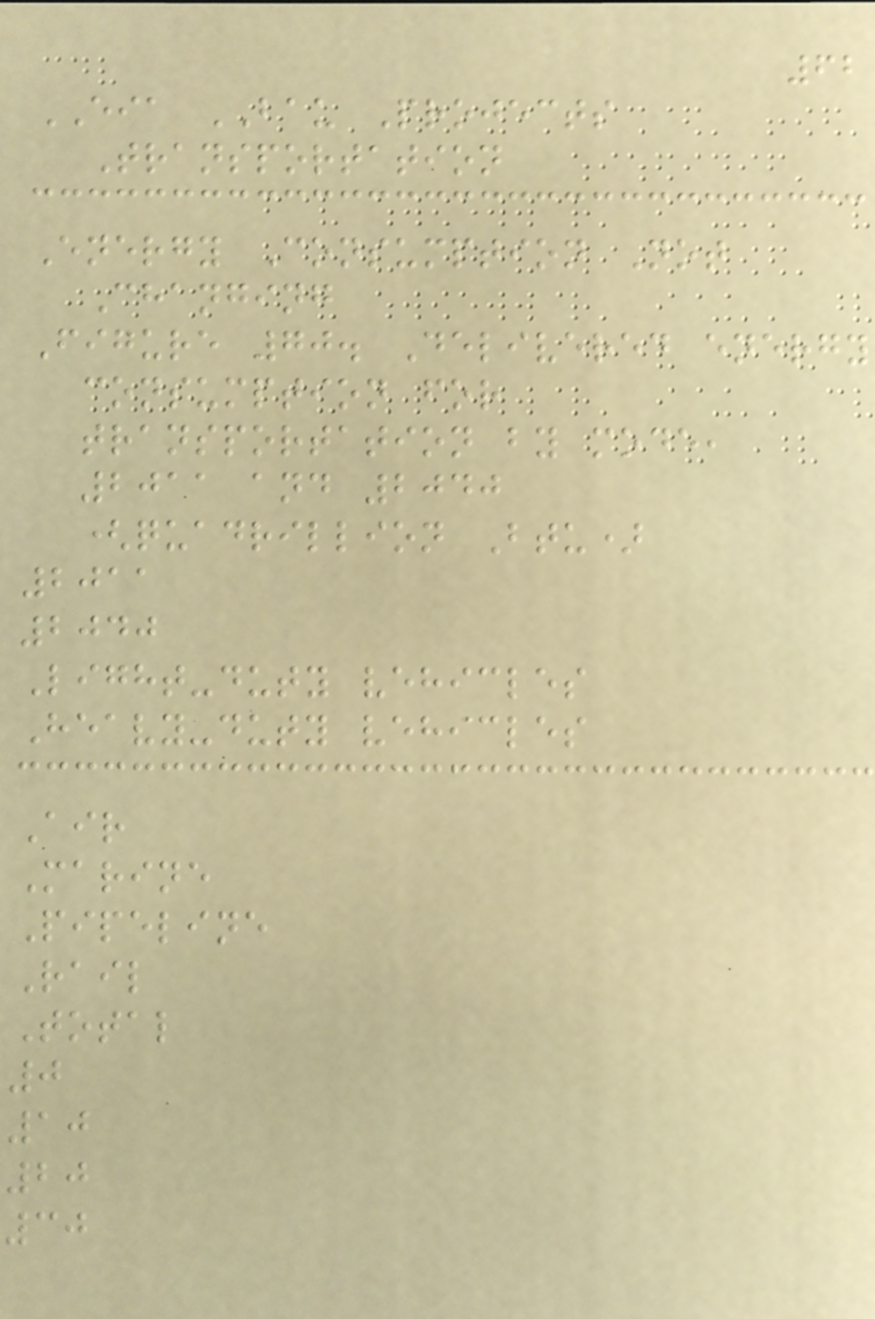62
EIA BAU Projects
Transportation
Energy Consumption Not
Changing
Figure 70. Delivered energy
consumption for
transportation by mode,
2011 and 2040
(quadrillion Btu)
2011
2040
Light-duty vehicles
Heavy-duty vehicles
Air
Marine
Pipeline
Rail
Total
0
10
20
30
